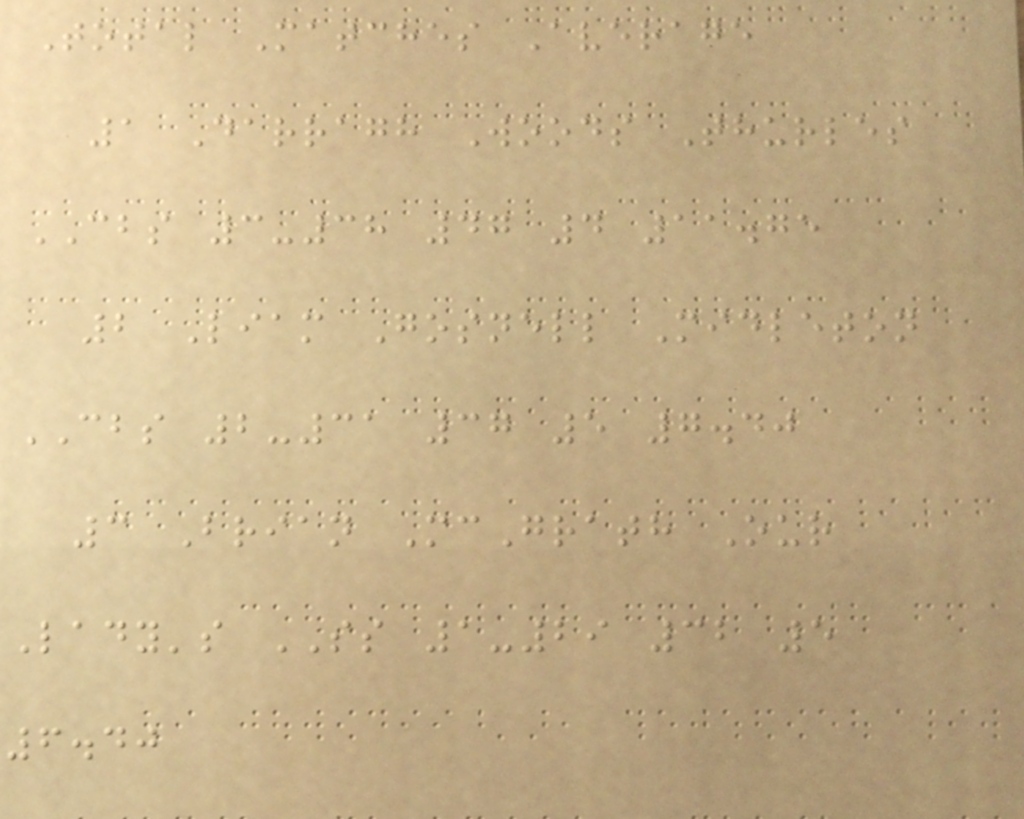Total Matches Average
1 Darragh Woods Thurles
CBS 3-38 47 4 11.75
2 Liam Gosnell Midleton
CBS 2-31 37 5 7.40
3 Brian McGrath Our
Lady's SS 1-29 32 5
6.40
